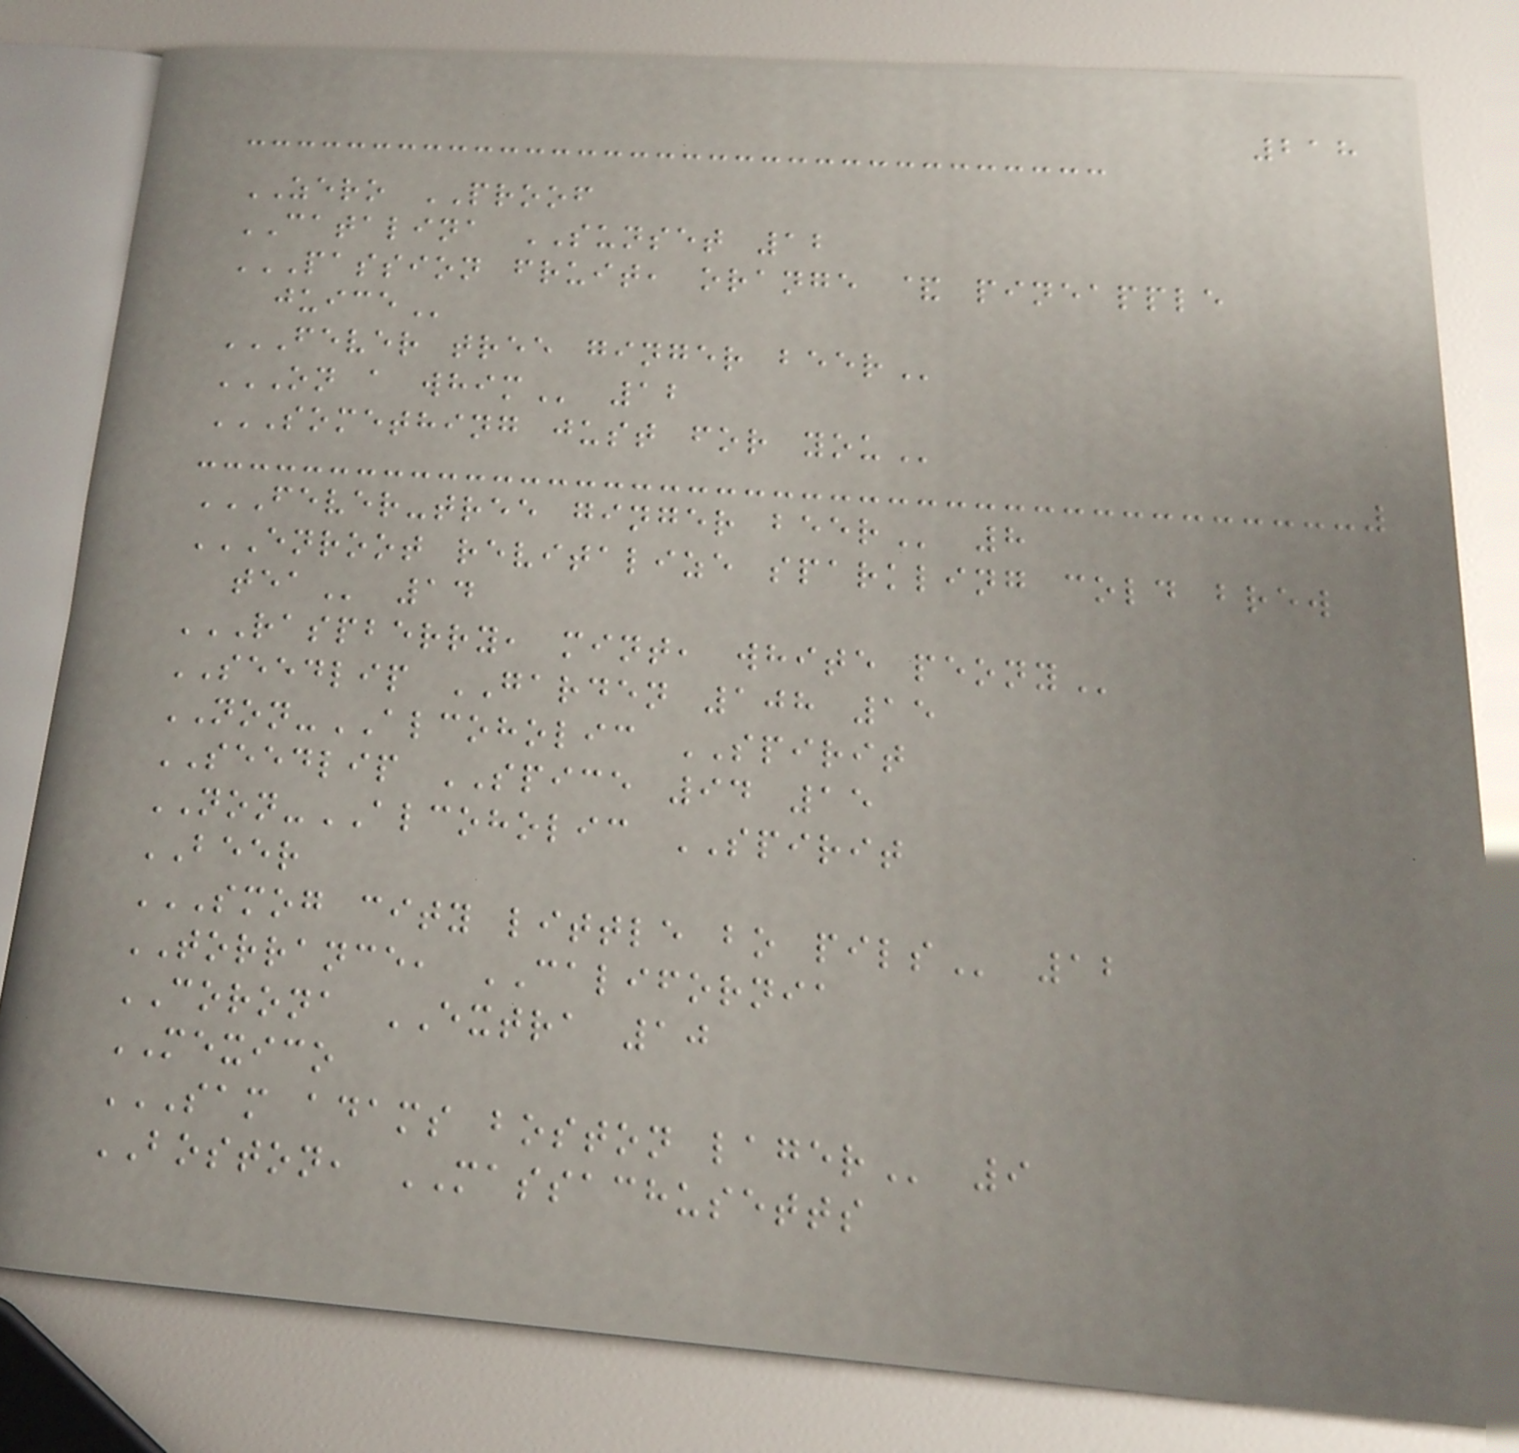218
ZERO PROOF
CATALINA SUNSET 12
PASSION FRUIT, ORANGE & PINEAPPLE
JUICE
FEVER TREE GINGER BEER
ON A WHIM 12
SOMETHING JUST FOR YOU
FEVER-TREE GINGER BEER 8
ENROOT REVITALIZE SPARKLING COLD BREW
TEA 14
RASPBERRY, MINT, WHITE PEONY
SEEDLIP GARDEN 108 15
NON-ALCOHOLIC SPIRIT
SEEDLIP SPICE 94 15
NON-ALCOHOLIC SPIRIT
BEER
SMOG CITY LITTLE BO PILS 12
TORRANCE, CALIFORNIA
CORONA EXTRA 10
MEXICO
SAM ADAMS BOSTON LAGER 9
BOSTON, MASSACHUSETTS
